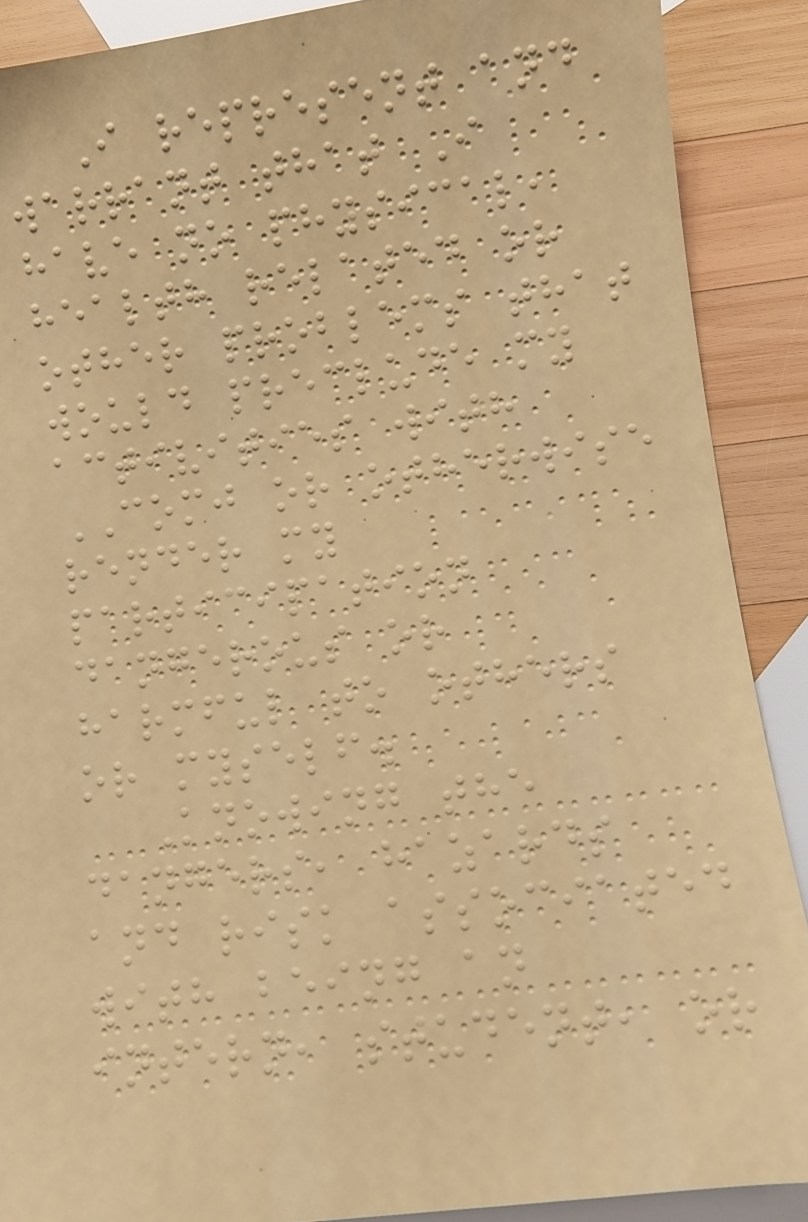I represent and
warrant that I
have no physical,
health related or
other problems that
would preclude my
activities with
COMJ or otherwise
render my
participation
dangerous or
harmful to others
or myself.
Knowing the
dangers, hazards
and risk associated
with being an
intern, student, or
